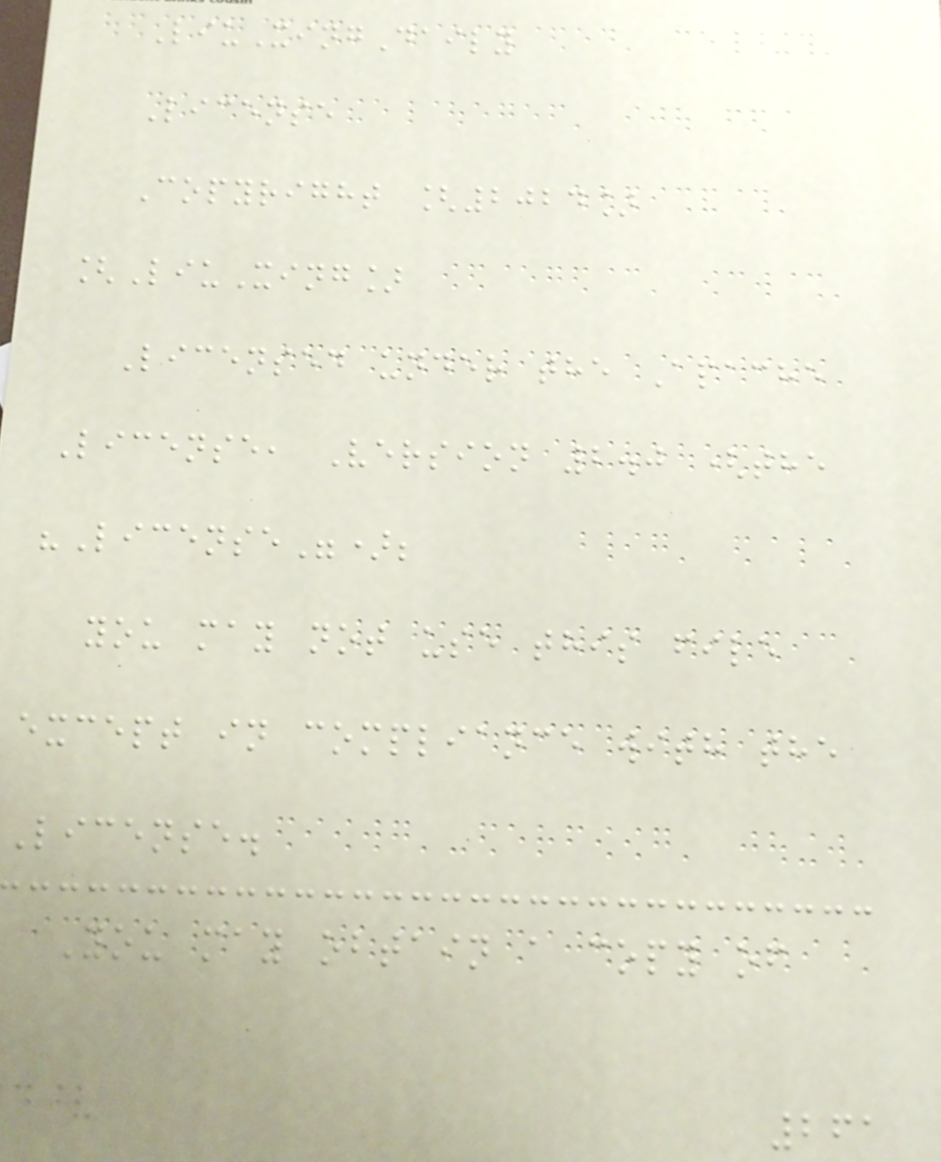LiuXingDaily
License
Copyright [2024]
[LiuXing]
Licensed under the Apache
License, Version 2.0 (the
"License");
you may not use this file
except in compliance with the
License.
You may obtain a copy of
261
